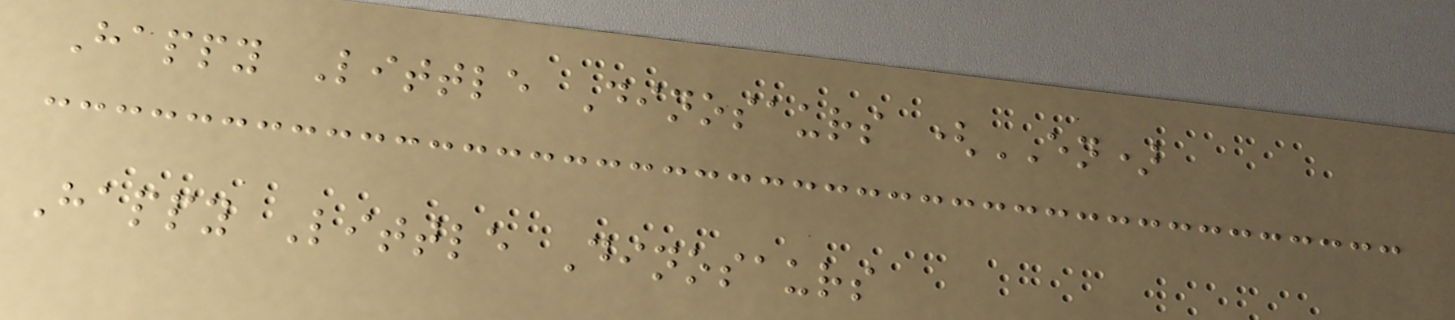Happy Little Dinosaurs (EN)
Happy Little Dinosaurs
